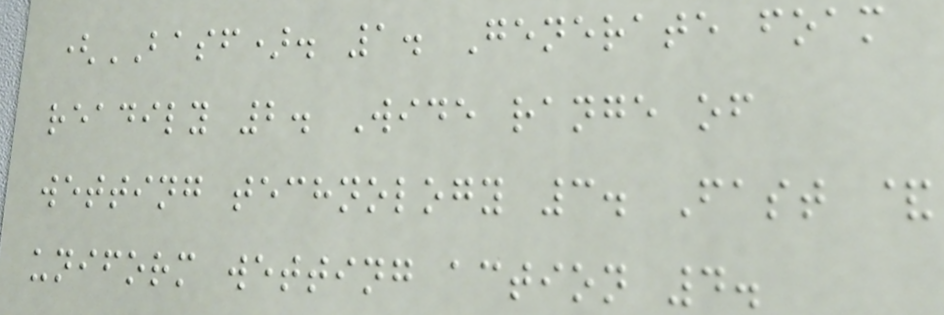(BASF). 1. Generate foam
readily 2. Wide range of
wetting technology 3. Fast &
uniform wetting action 4.
